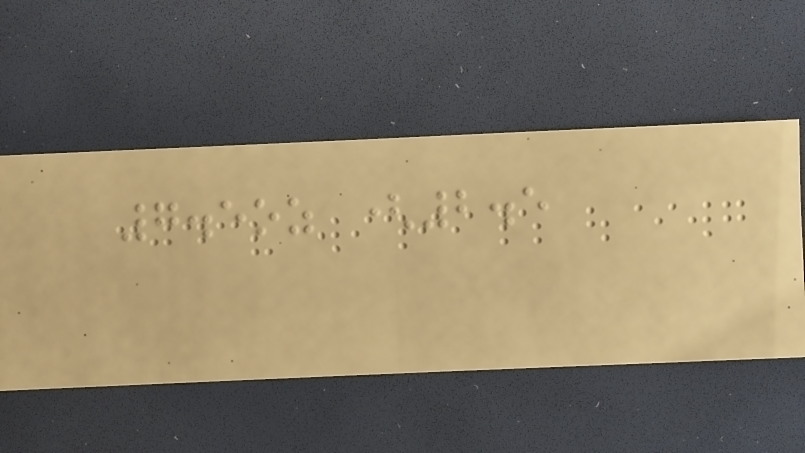7.5oz (2.5
